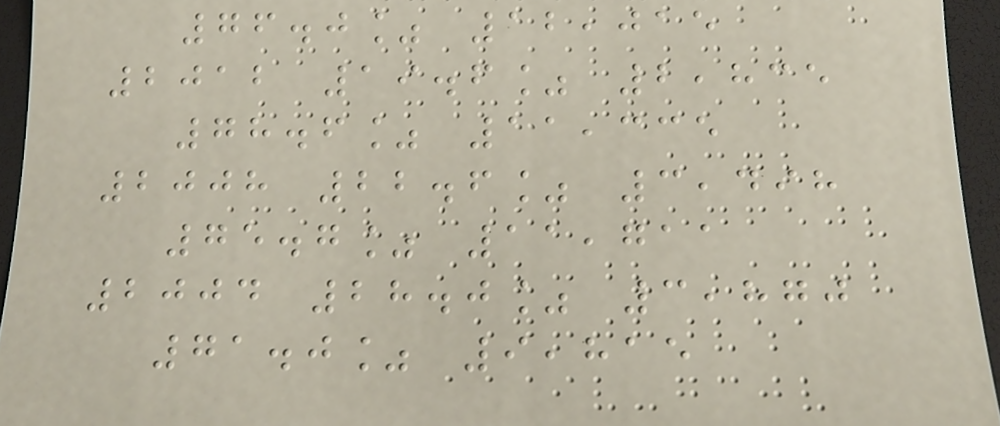76.0% 12,015
2012 19.6% 2,835
78.6% 11,335
2008 22.6% 3,498
75.7% 11,711
2004 28.0% 3,870
71.0% 9,815
